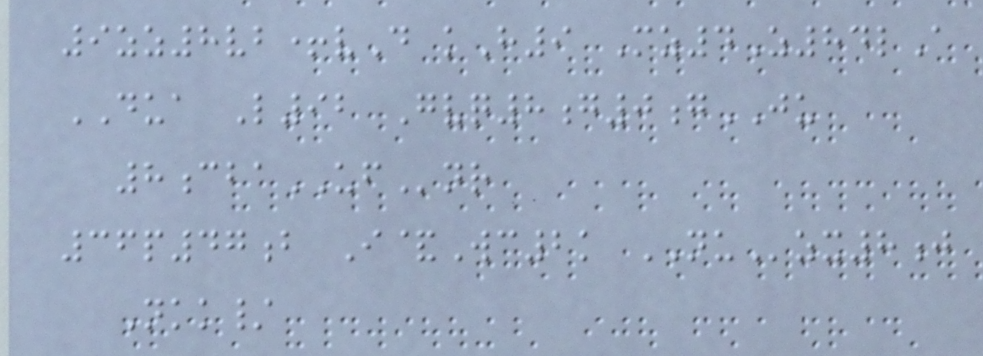9zz8vb+vD kH9 Mz4Z84lA
DUA L92 Gvq8g0gJU
8cbaUFnr
36p47b I&Wc2k NUzx8j
Nkk/
